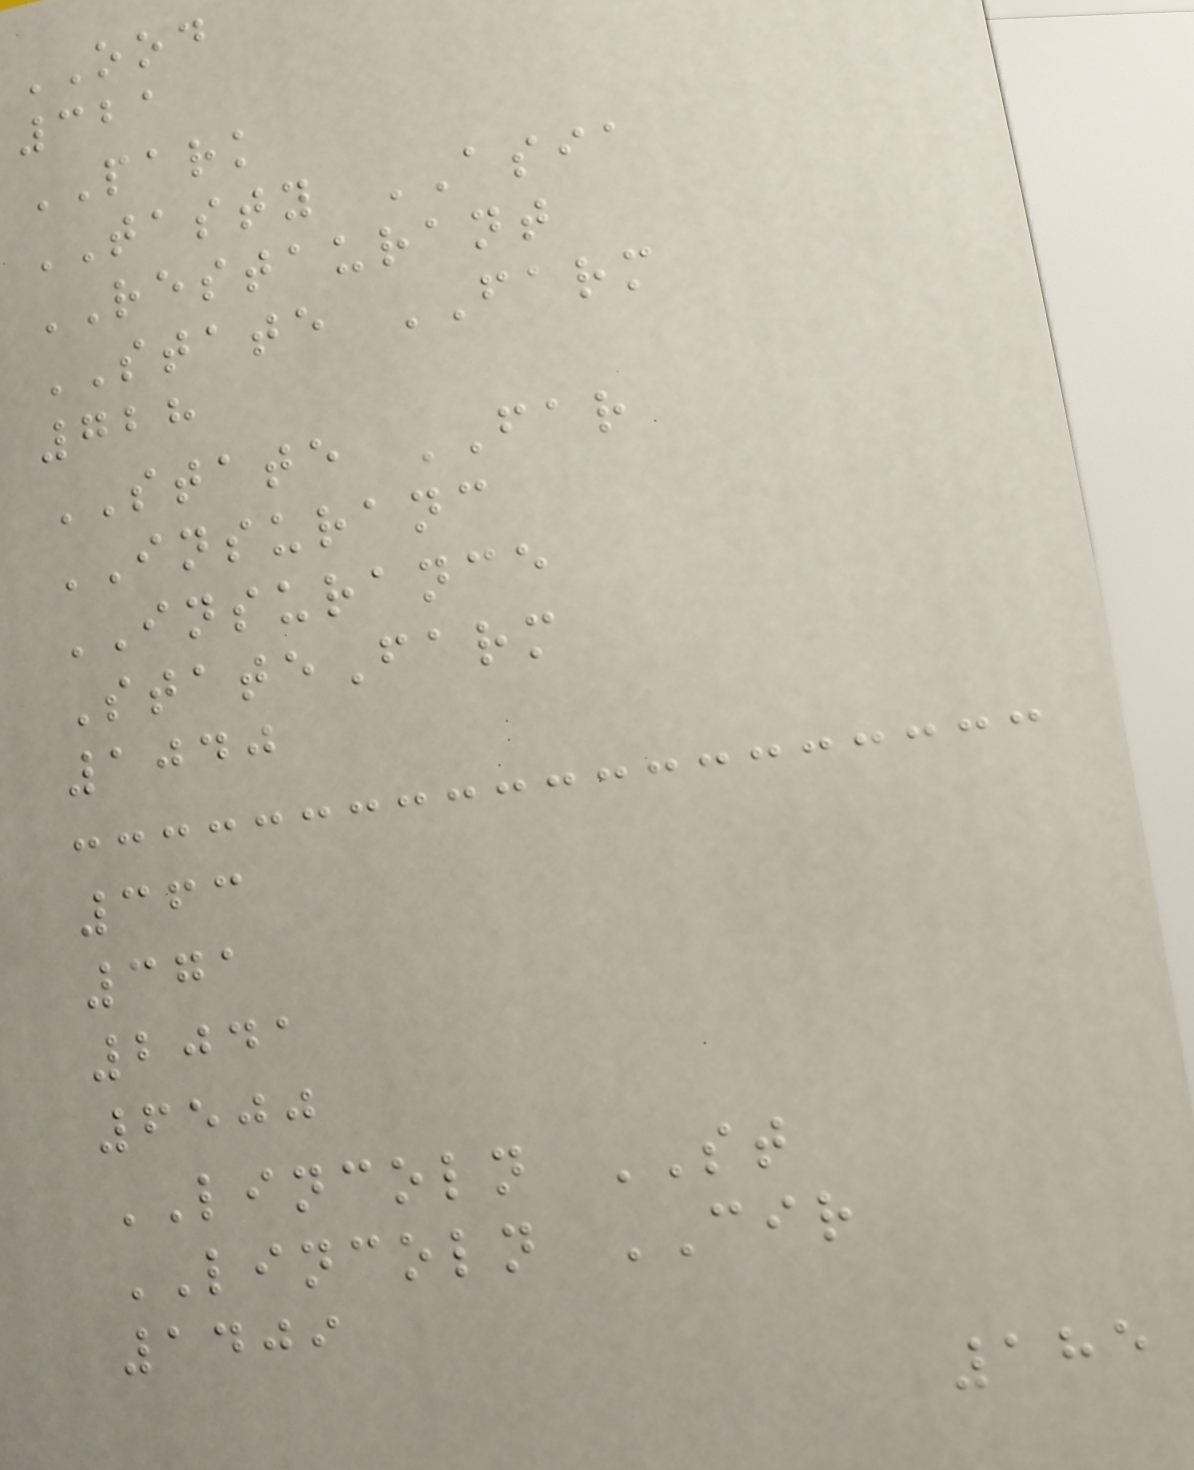OOD
321
PARK
TASTY ASIA
RESTAURANT
STATE FARM
728
STATE FAR
INSURANC
INSURANCE
StateFarm
1040
363
371
2041
6500
LINCOLN ST
LINCOLN CIR
1409
185
